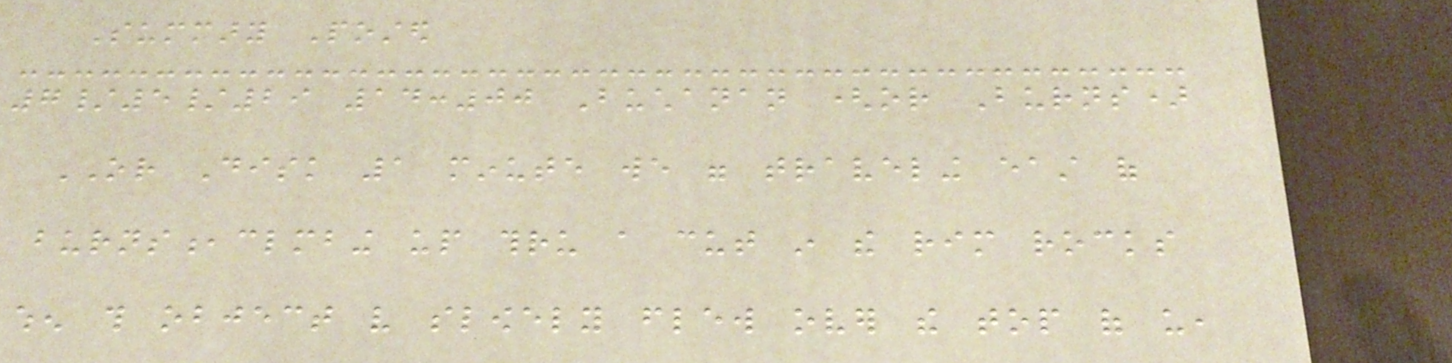Summary Posted
7/5/29 14:00 Buchanan (or Burns)
OR Disk 1 minute we were traveling east of
burns,clmbing up thru a cut in the rim rocks
when this object very slowely flew over the top of us,
